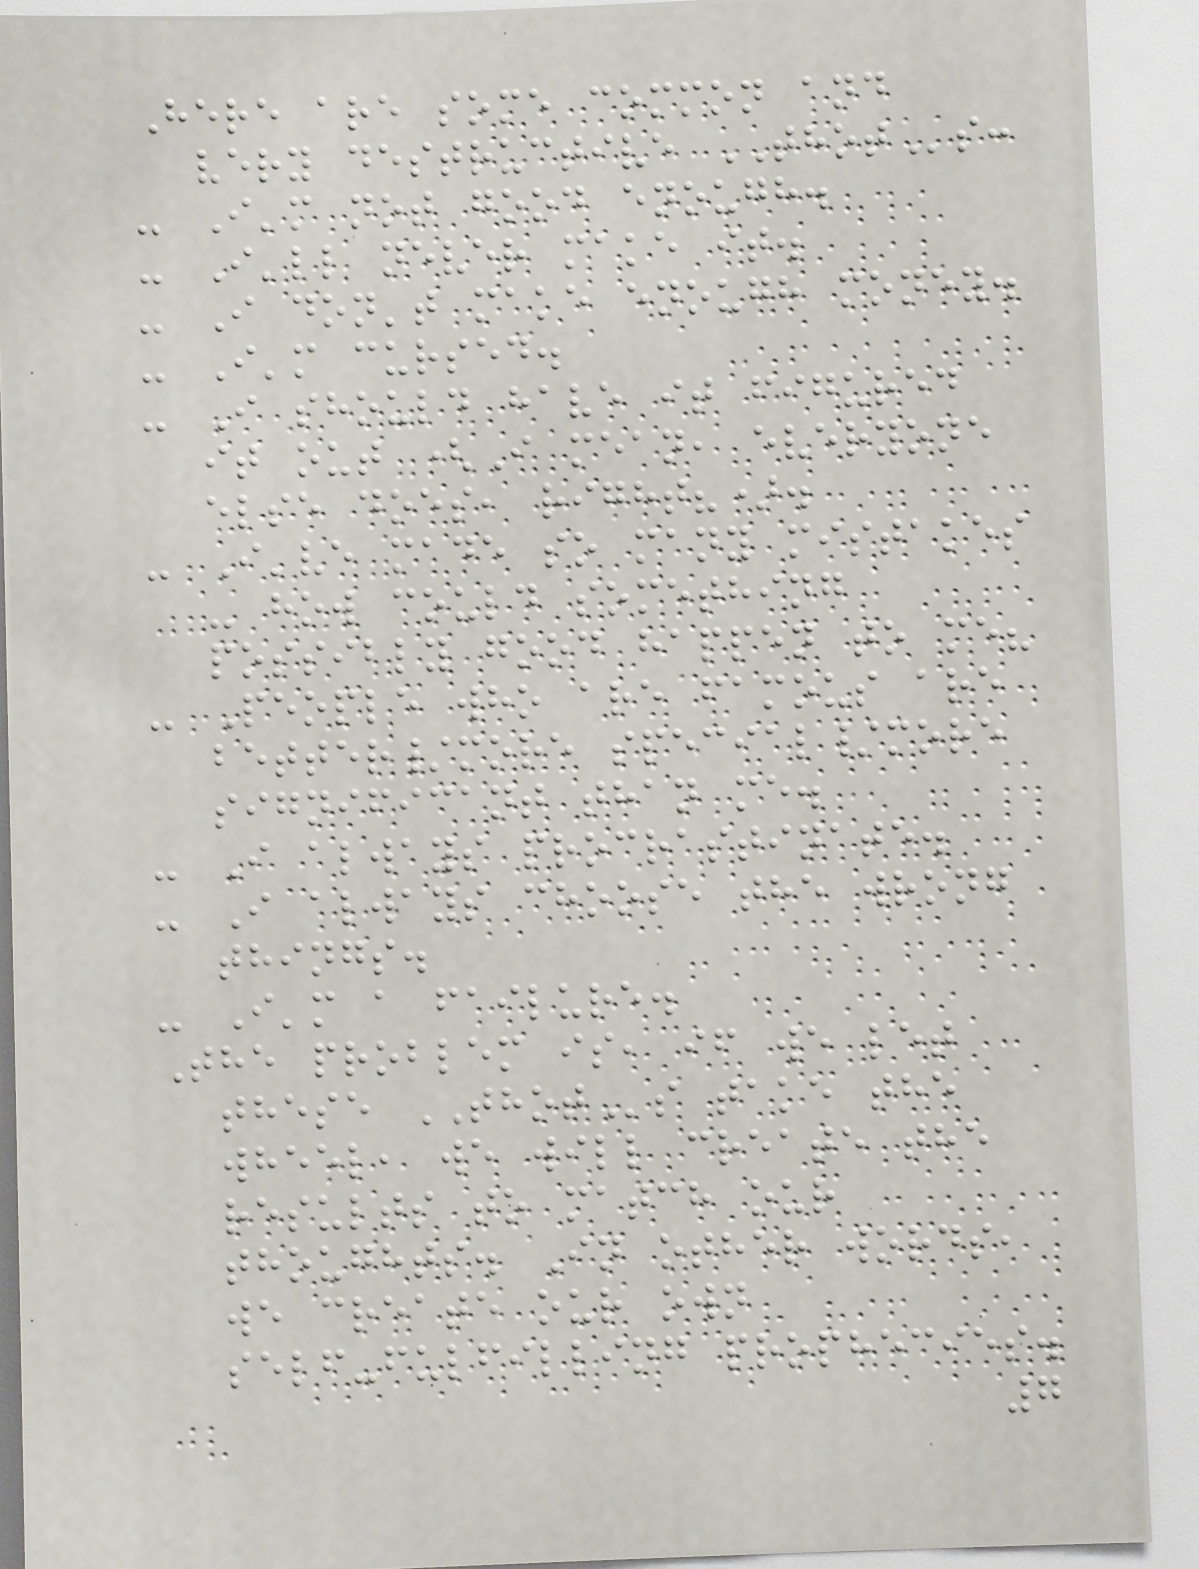Here are some common and
very destructive THOTs:
- I'm not good enough.
- I'll never make it.
- I don't make enough money.
- I'm cursed.
- I should have it figured
it out (I mean, everyone
else does, right?).
- I've made so many mistakes
- how could something
possibly good happen to me?
- People who are famous are
better/more special/more
significant than me.
- I always procrastinate.
- I always choose the wrong
things.
- I'm a failure.
The problem is, if we let
these THOTs take the
wheel, we will create the
results to match our
thoughts. In other words,
we create our own
self-fulfilling prophecies.
7
